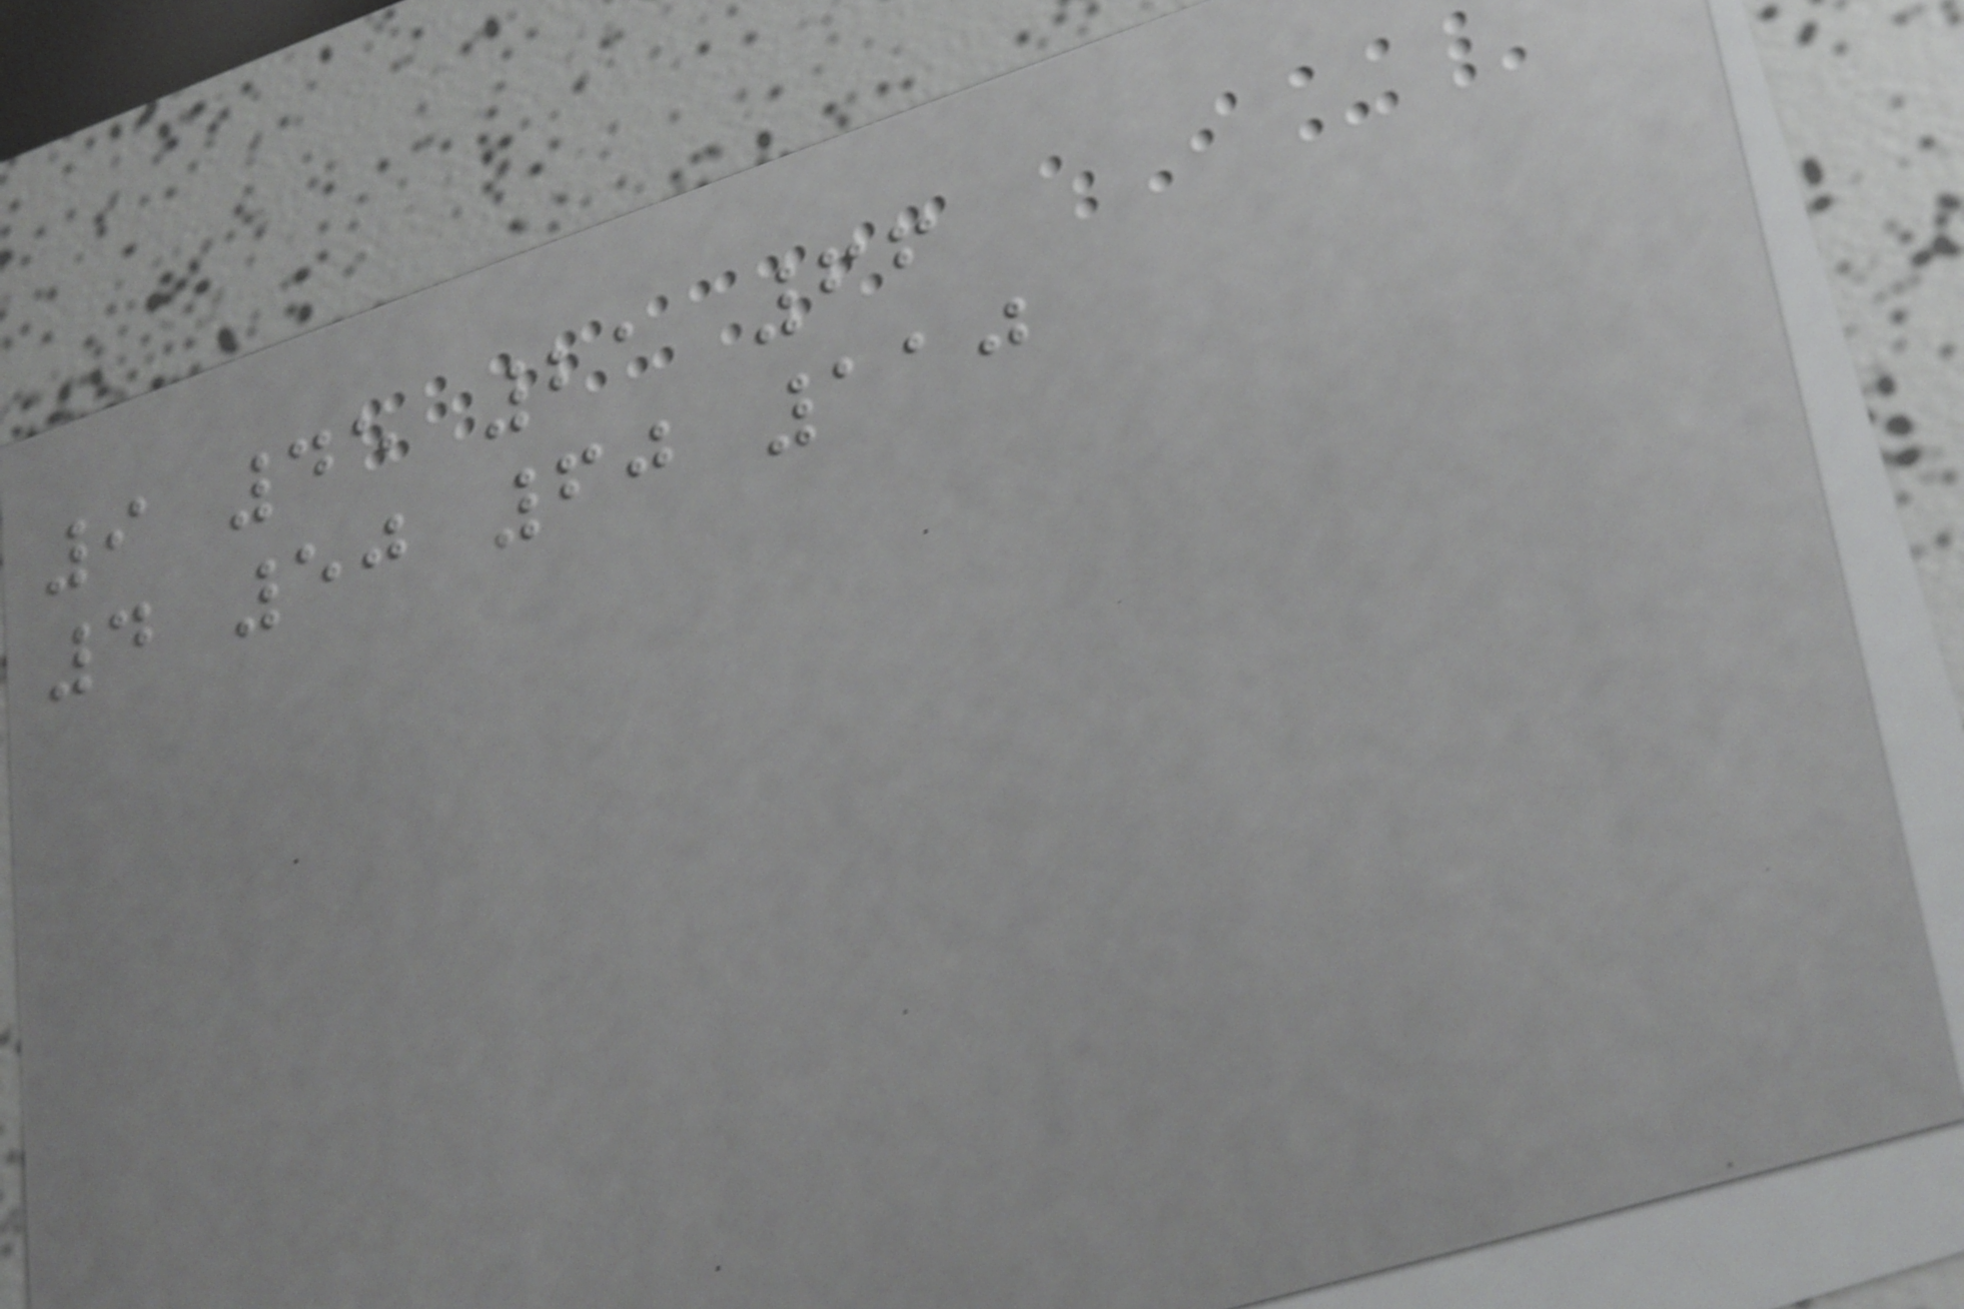9 45 21 66
4 50 60 110
